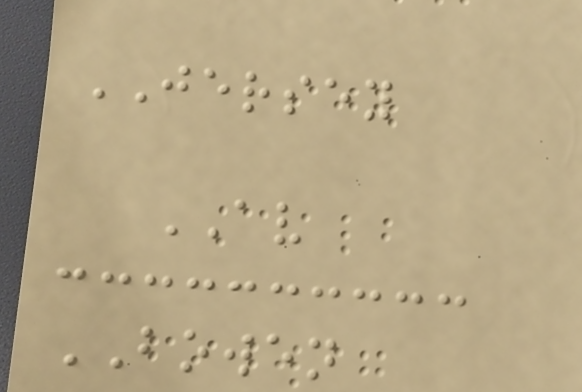JERSEY
AV
BOWEN
